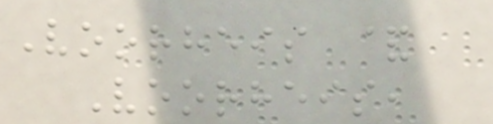Voorheis &
Voorheis,
